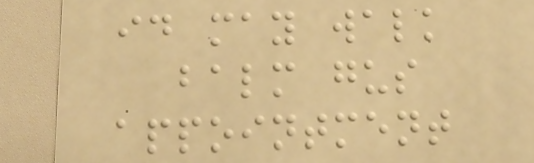id may walk
balm gus
appointment
